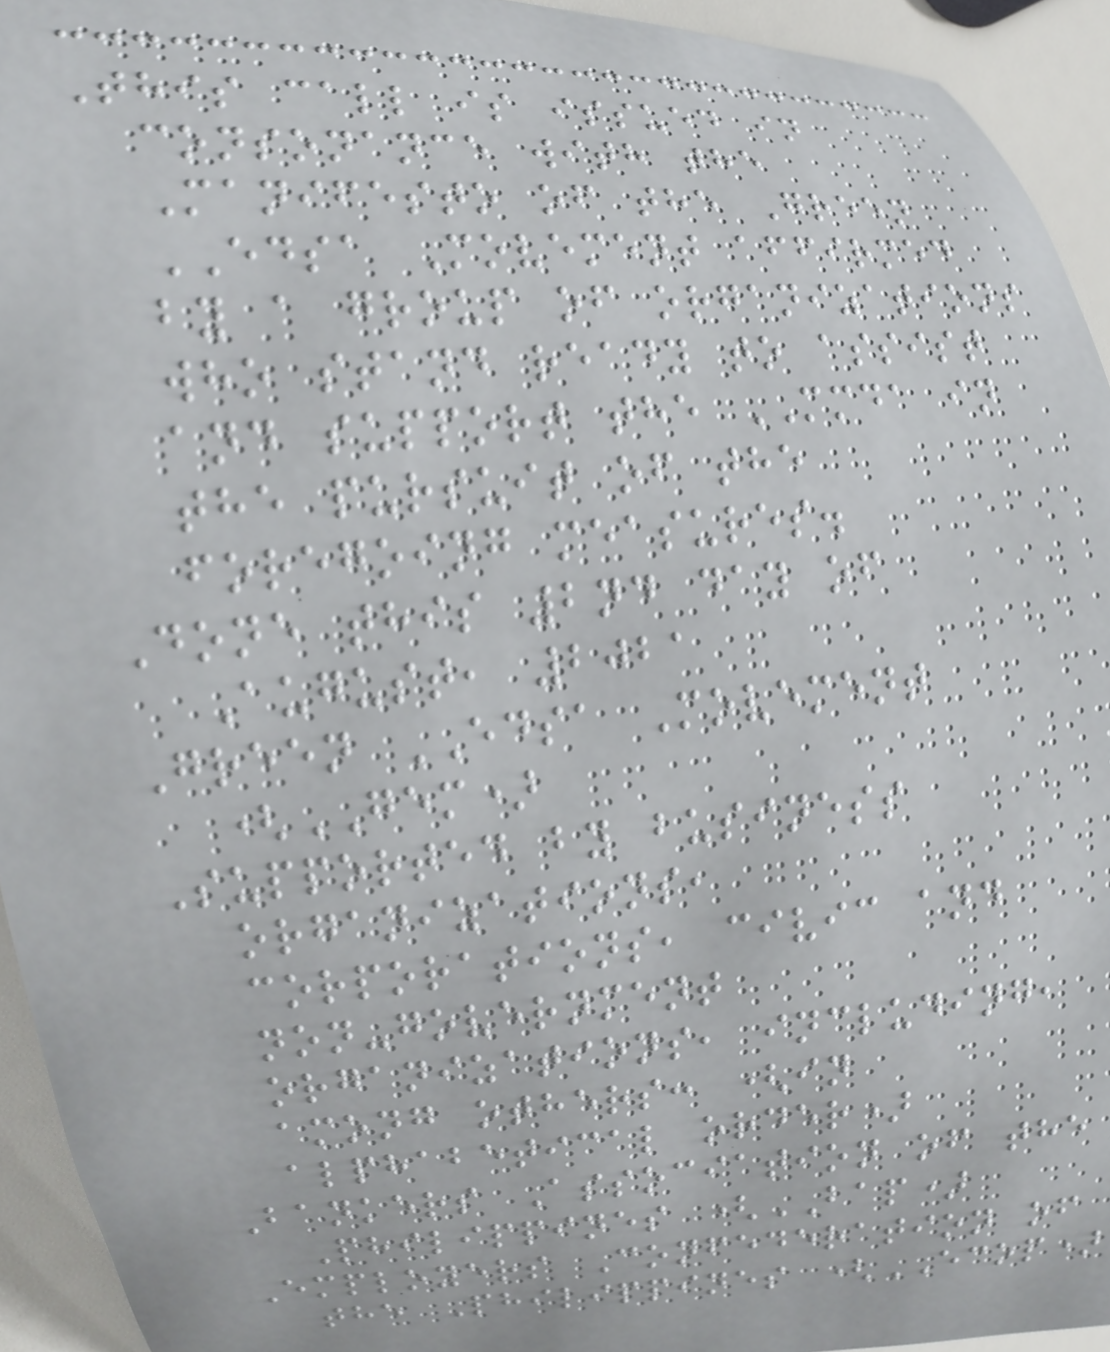This call is issued in
consonance with the
Manifesto of the Green
EDSA Movement affirmed
by a group of organizations
who stand ready to assist
and support the MMDA in
the pursuit of the
foregoing measures.
Done this 2nd day of
August, 2021
Green EDSA Movement
(GEM)
Supported by business
organizations,
corporations, civic and
non-government
organizations, including,
among others: (in
alphabetical order)
Bankers Association of the
Philippines (BAP)
Employers Confederation of
the Philippines (ECOP)
